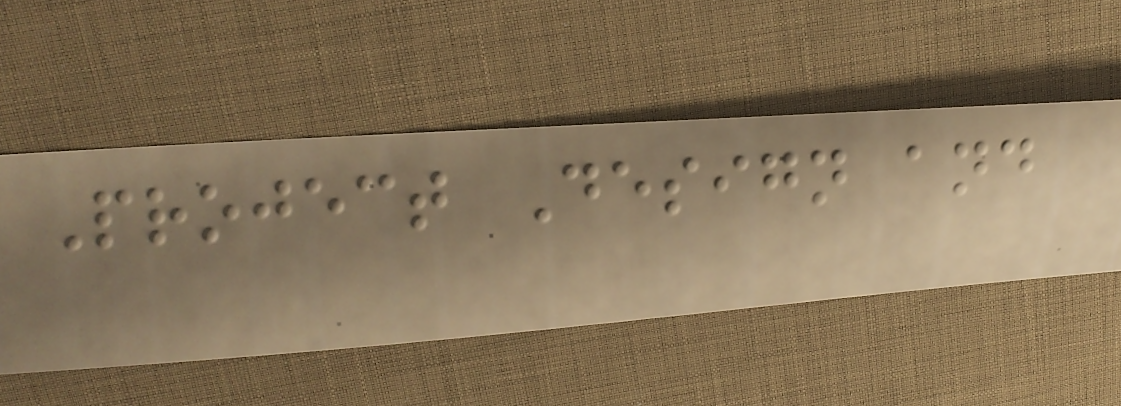Project Design and
